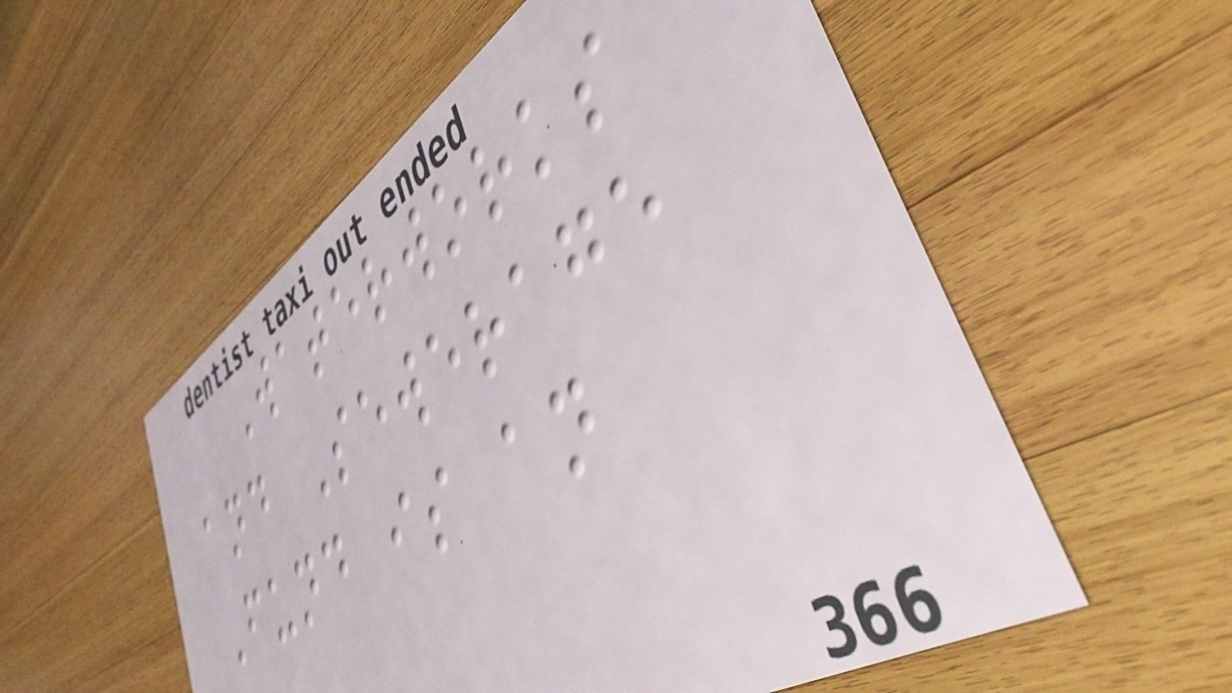Waterworks
and Sewerage
Fund is an
